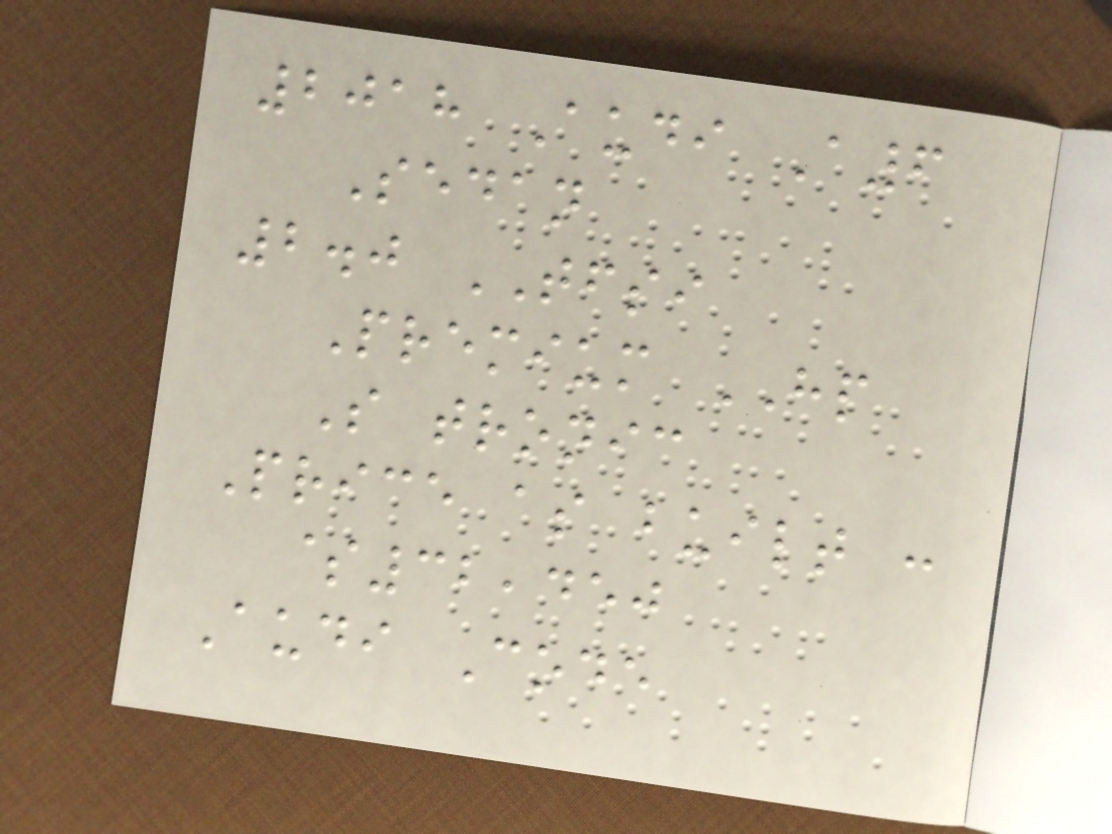2018 Audi A6
Sedan
2.0 TFSI
Premium HP
S tronic
Price as built :
$32,450
Audi Code
